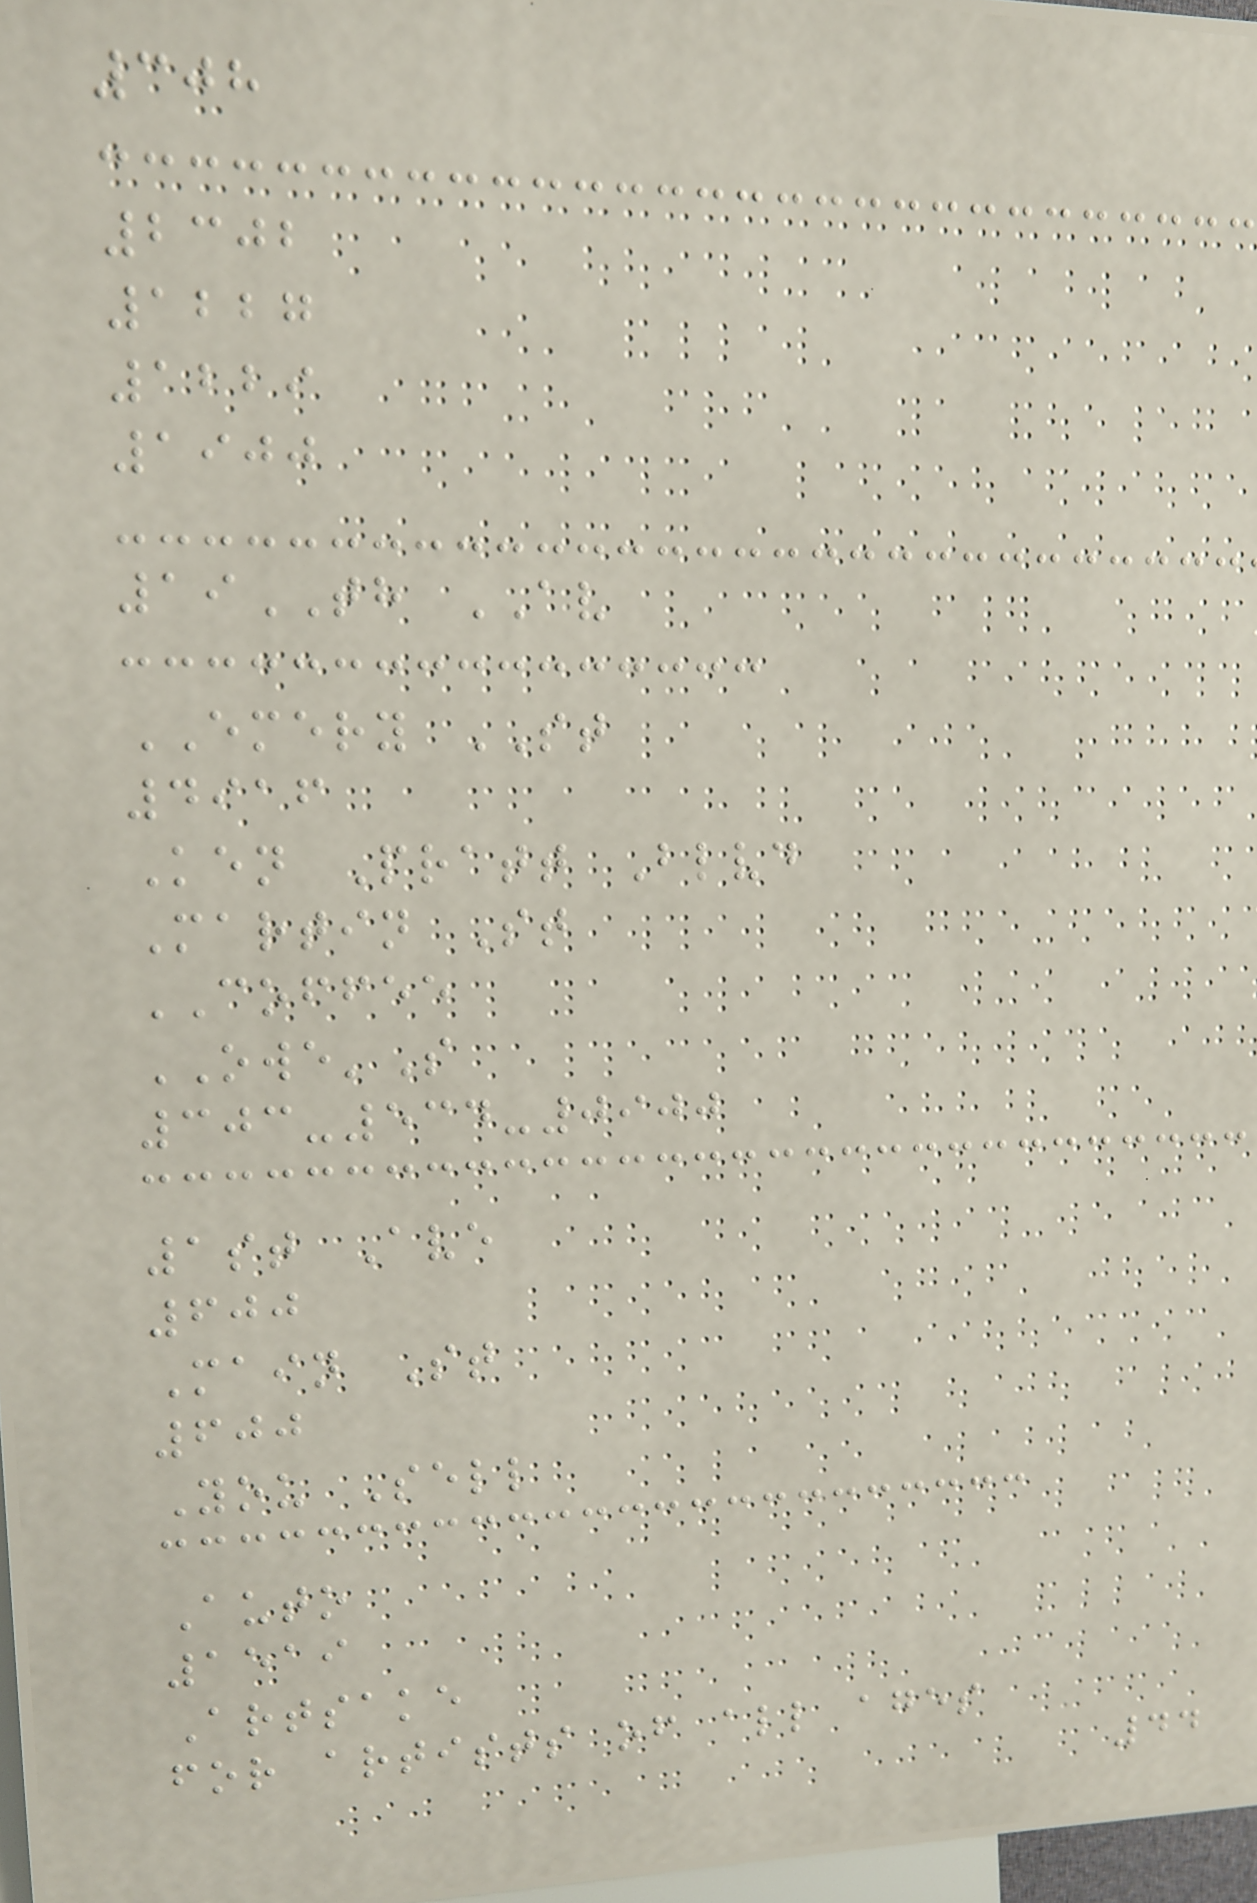308
2302
1227
1229
1900
19TH AV
EMERY ST
4916
Ken Pratt Blvd
Martin St
COFFEE
OWE'S
303-534-0900
1st Ave
600
Main St
600
You Sell
Auto
1519
Artsake
for artists of all ages
44
